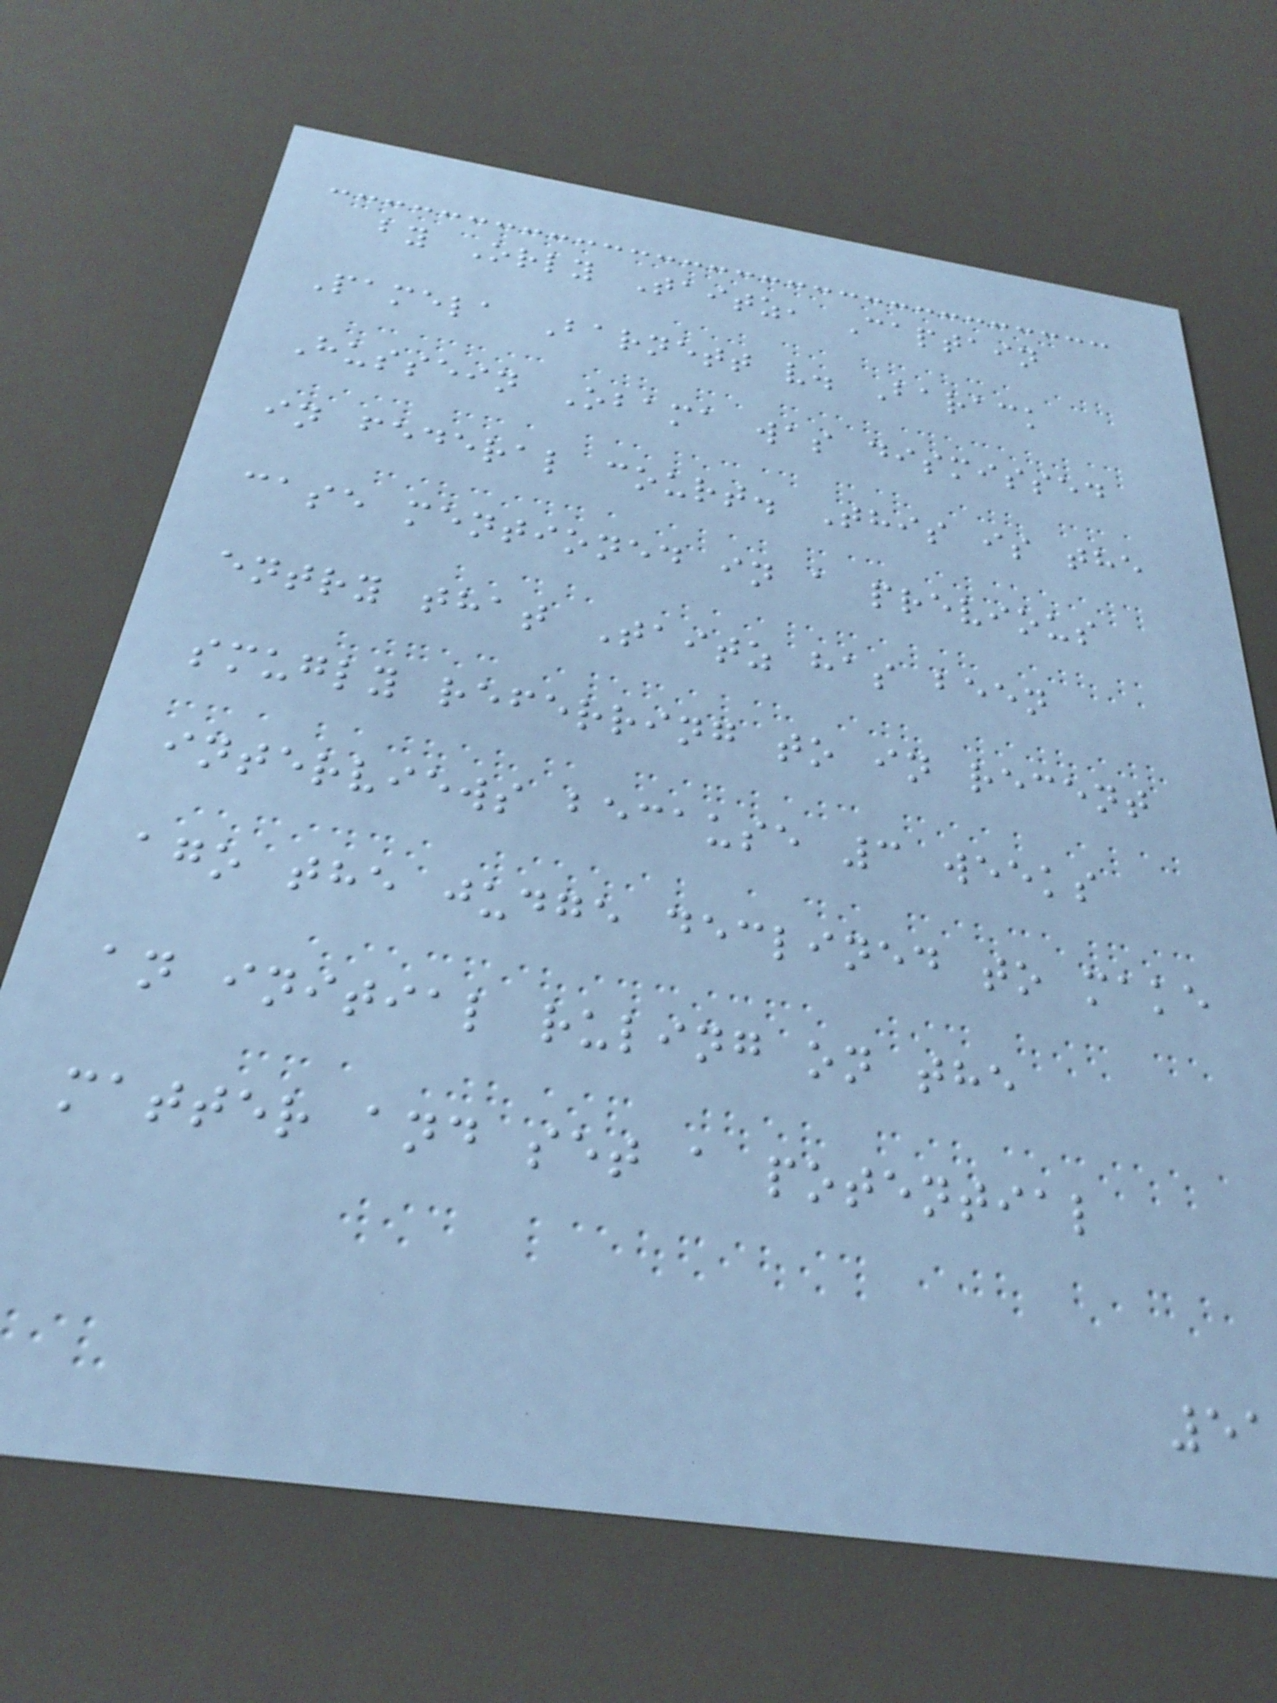by Orly Taitz, Captain
Pamela Barnett v. Barack
Hussein Obama was dismissed
in federal court. This is the
case mentioned in a previous
entry that Taitz has been
smugly referring to in recent
interviews because 3 weeks
ago the judge declined to make
an initial ruling on the
matter and set a potential
